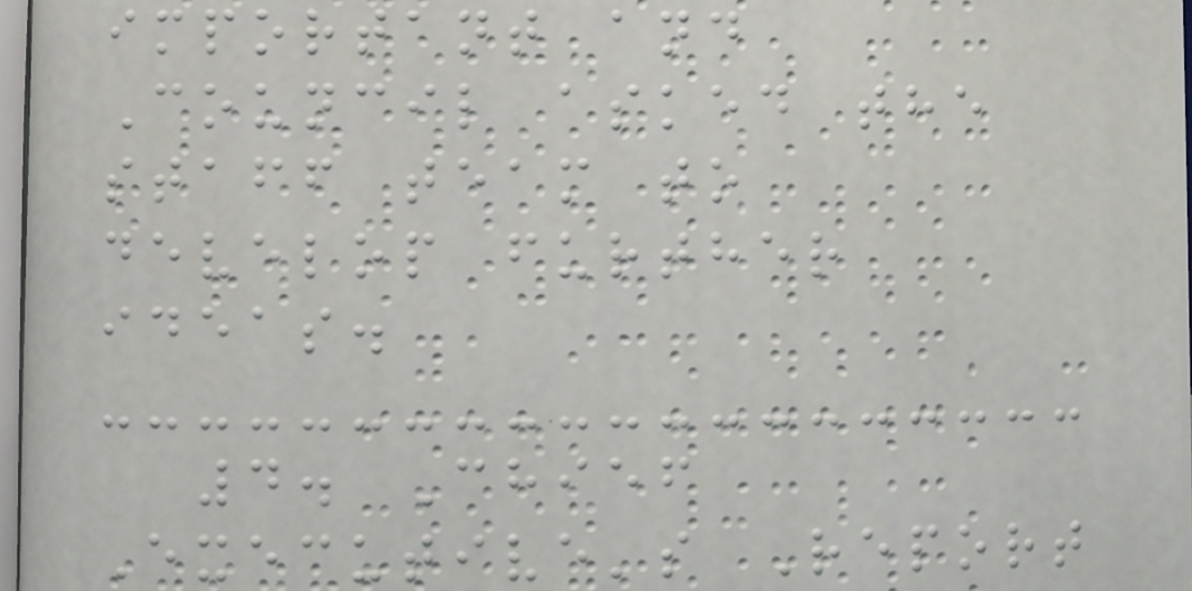important and
Council asked the
staff team to
develop further
ideas.
4. Chief
Executive's Report
